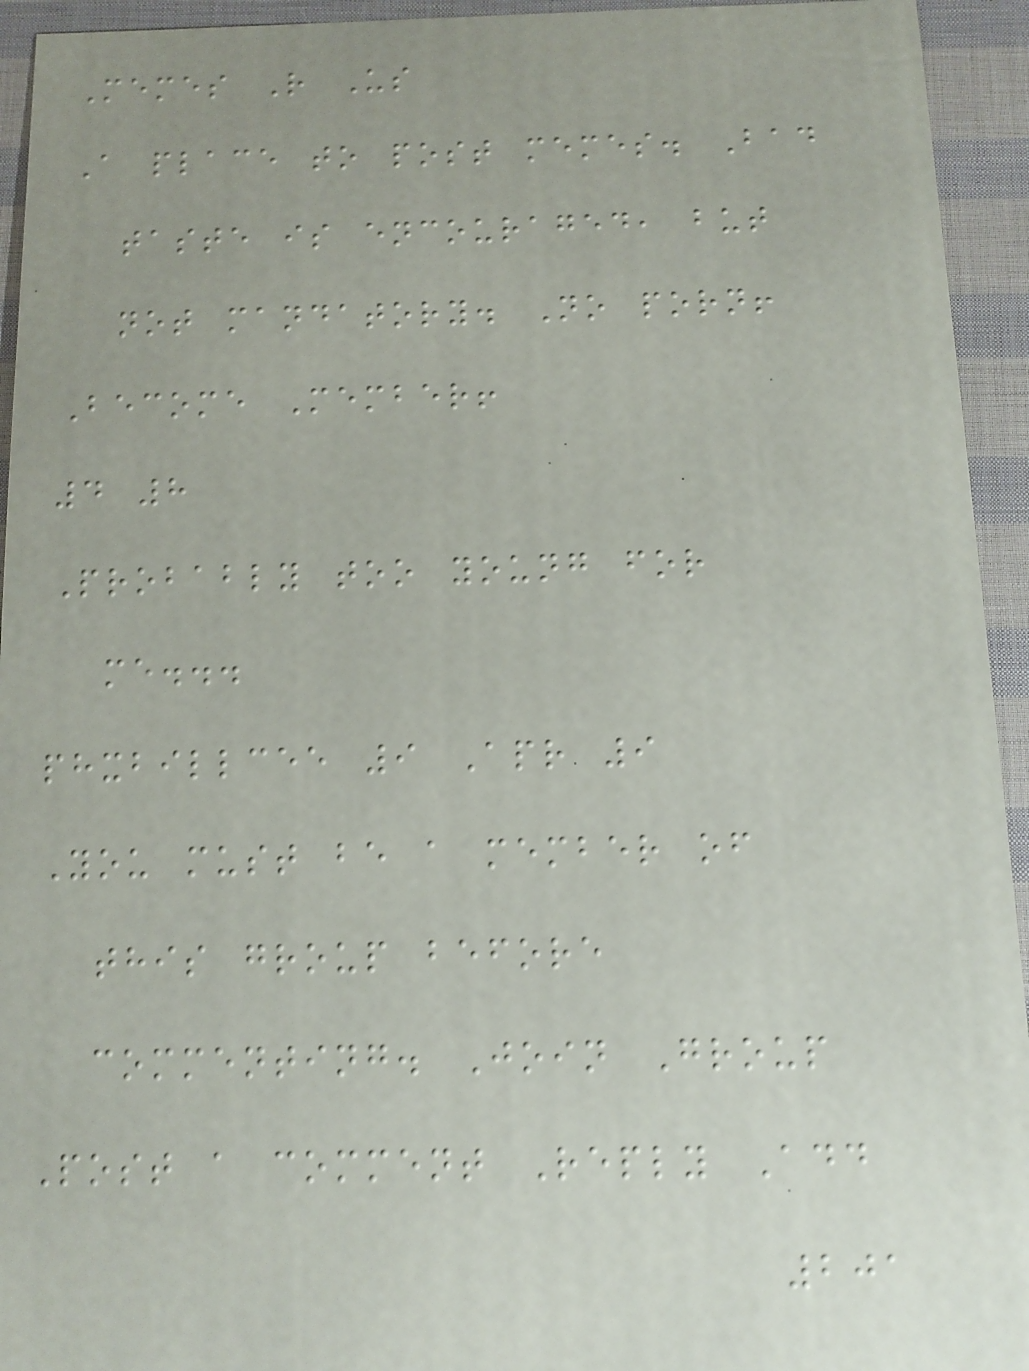Memes R Us
A place to post memes. Bad
taste is encouraged, but
not mandatory. No porn!
Become Member!
4 8
Probably too young for
me...
phxbillcee 9 Apr 9
You must be a member of
this group before
commenting. Join Group
Post a comment Reply Add
201
